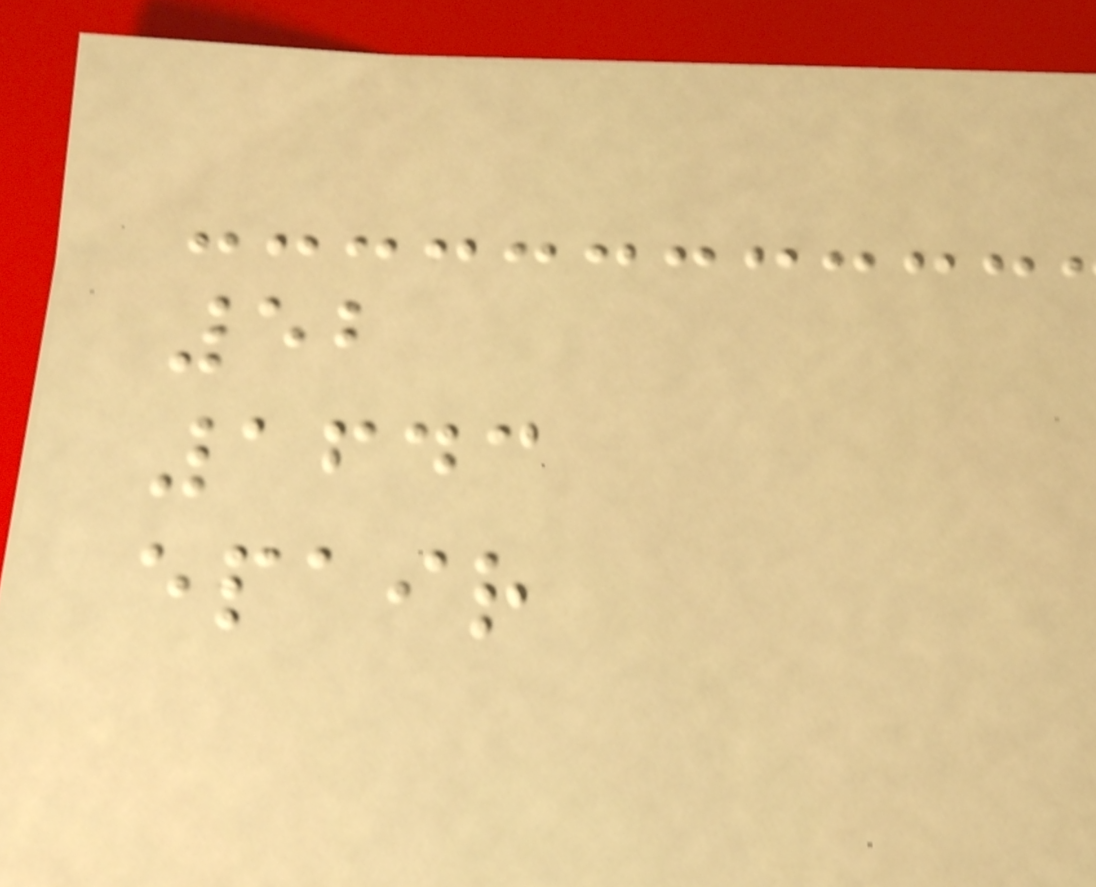52
1643
epair
